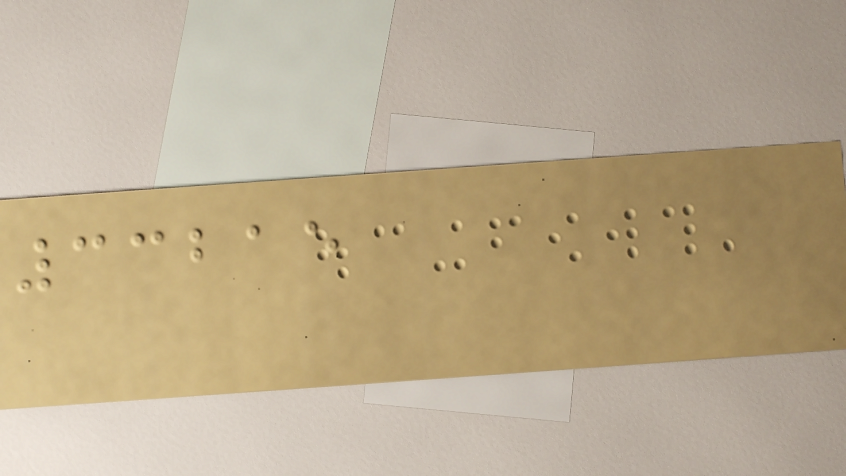33215
